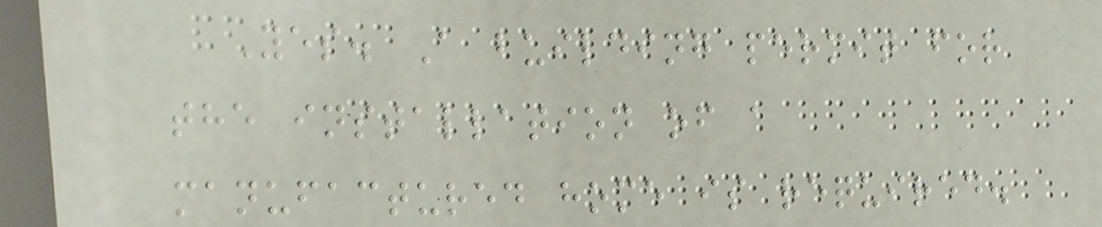Yes. A building permit for
the installation of a
manufactured home is required.
